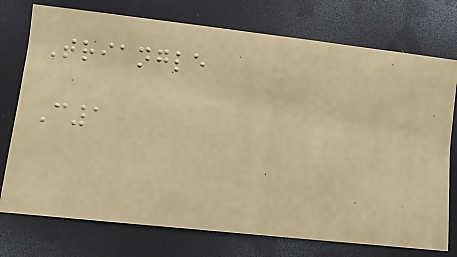Triangle
C1
